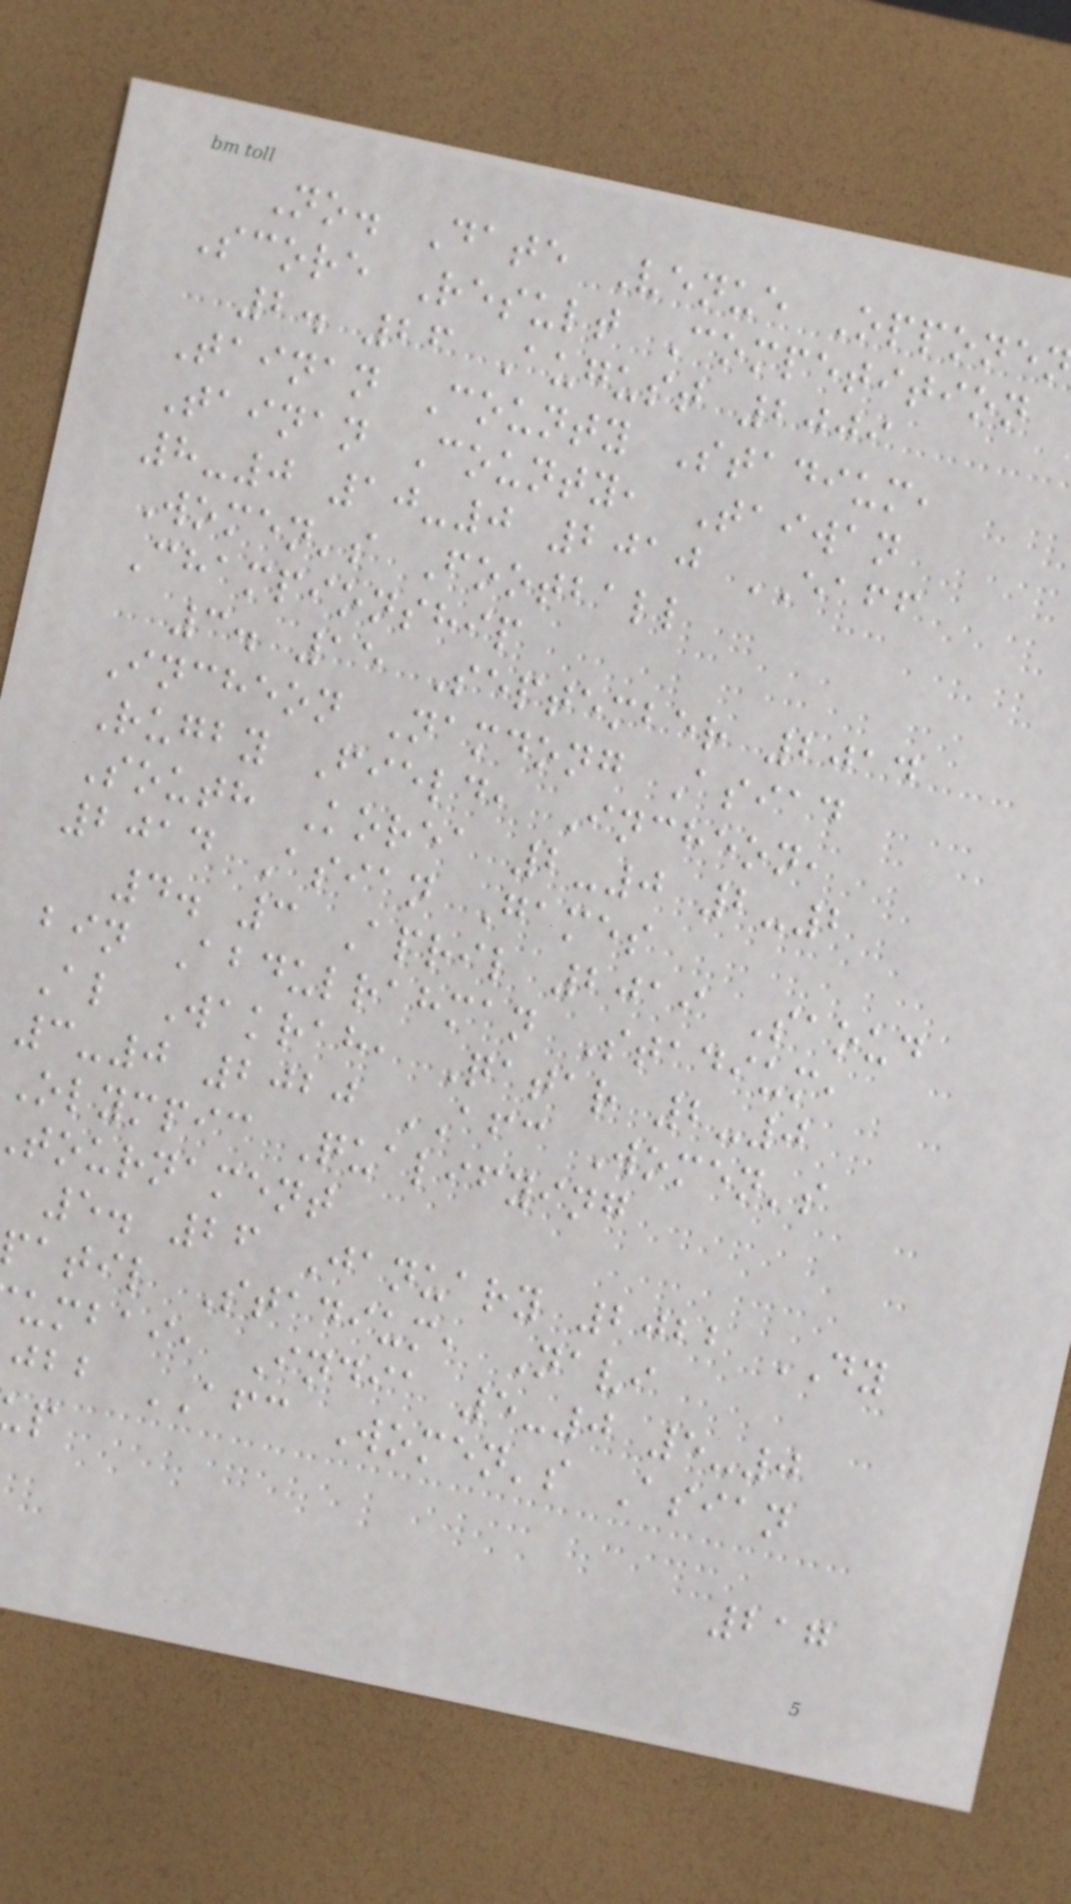No. Date Venue Oppone
Score Result Competition
2. 26 August 2009
Tainan County Stadium,
Tainan County, Taiwan
8-0 10-0 2010 EAFF
Women's Football
Championship
3. 15 September 2014
Incheon Namdong Asiad
Rugby Field, Incheon,
South Korea 2-0 2-2
2014 Asian Games
4. 3 April 2019 Saoud
bin Abdulrahman Stadium,
Al Wakrah, Qatar 2-0
3-0 2020 AFC Women's
Olympic Qualifying
tournament
5. 26 January 2022 DY
atil Stadium, Navi
umbai, India 5-0 5-0
jbb AFC Women's Asian
217
